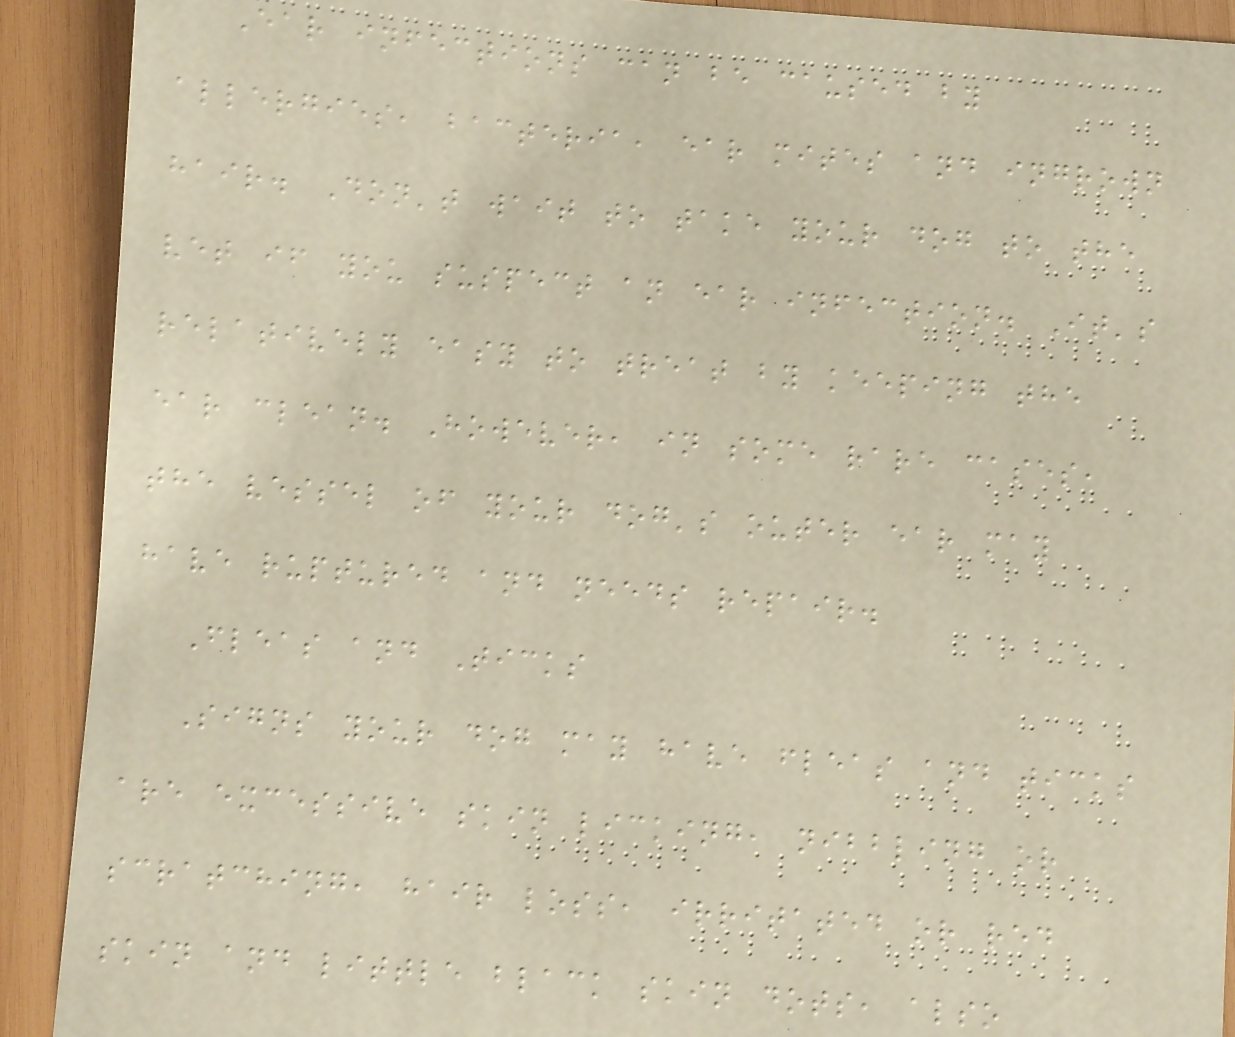Ear infections can be caused by
allergies, bacteria, ear mites and ingrown
hair. Don't wait to take your dog to the
vet if you suspect an ear infection. It's
relatively easy to treat by keeping the
ear clean. However, in some rare cases,
the vessel of your dog's outer ear may
have ruptured and needs repair.
Fleas and Ticks
Signs your dog may have fleas and ticks
are excessive skin licking, nibbling or
scratching, hair loss, irritated or red
skin and little black skin dots, also
